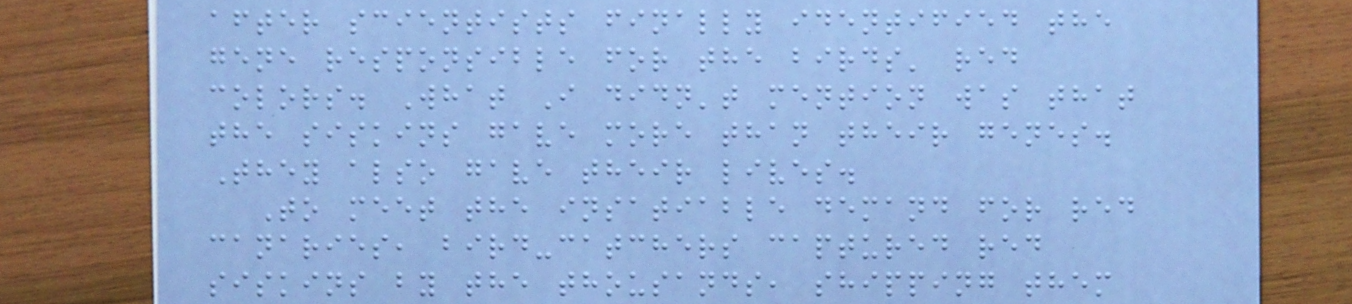after scientists finally identified the
gene responsible for the birds' red
colors. What I didn't mention was that
the siskins gave more than their genes.
They also gave their lives.
To meet the insatiable demand for red
canaries, bird-catchers captured red
siskins by the thousands, shipping them
